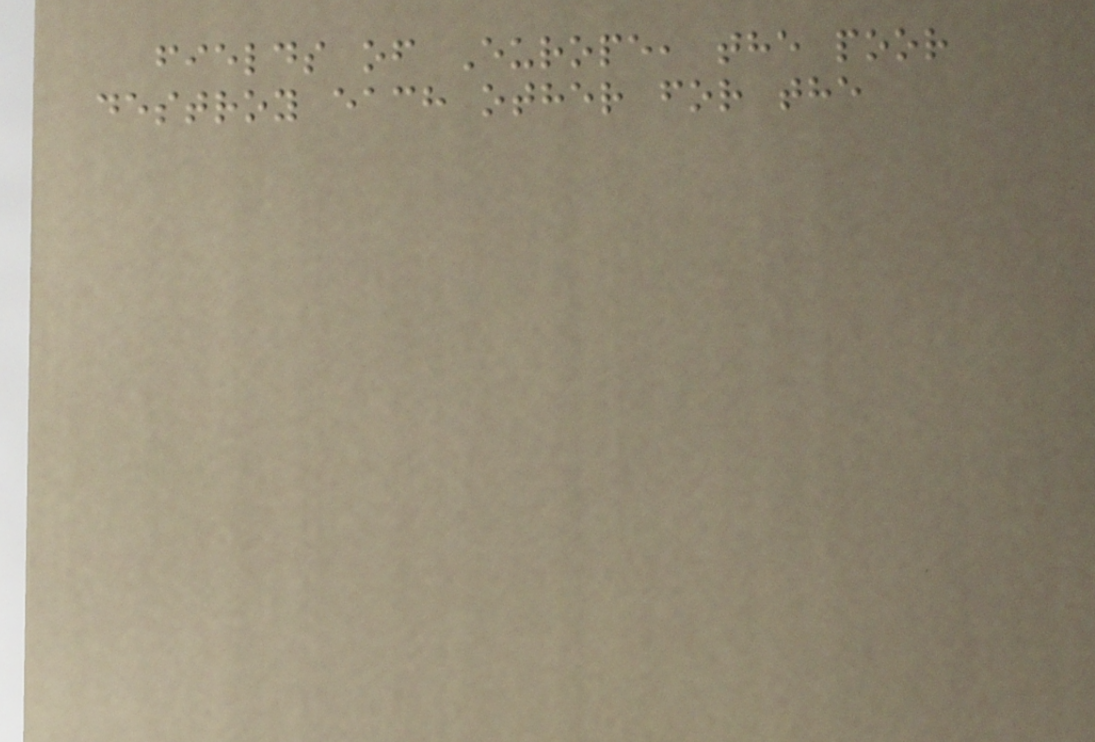fields of Europe, the poor
destroy each other for the
